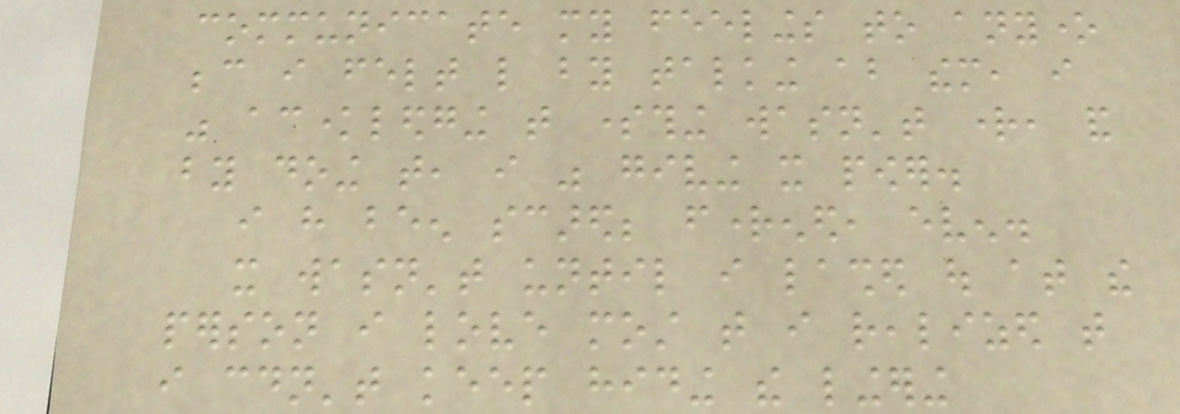communicate my feelings to anyone
because i felt like by talking about them, i
was acknowledging that something wasn't right, and
by doing that, i was giving it power.
i have been scared; frightened, even.
it wasn't until i lashed out at the
person i love most that i realized that
i couldn't keep hiding the lingering
